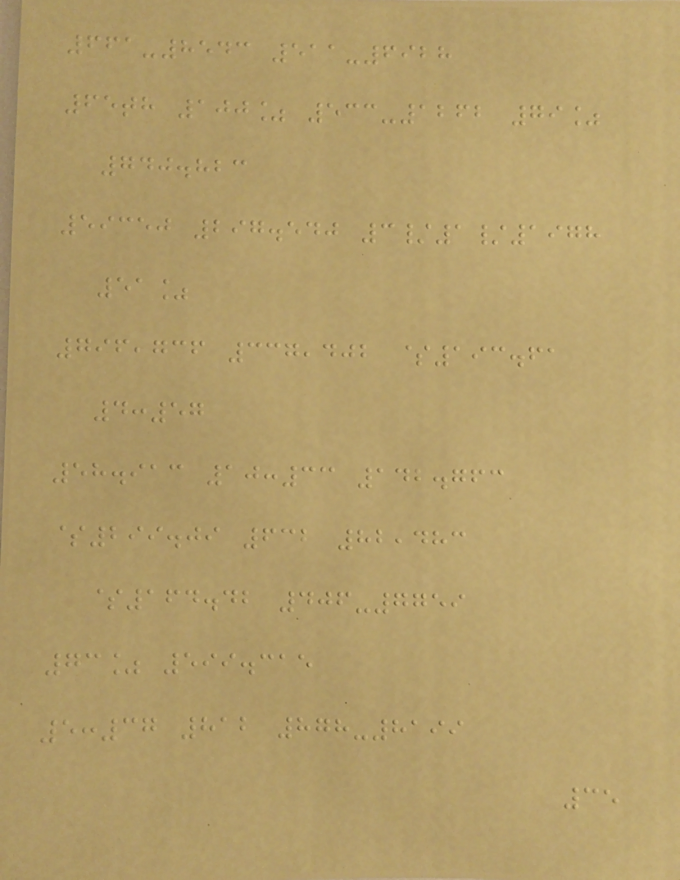661-8543 511-6928
65th 100% 533-1262 79%
740.823
59350 297.540 3/1/1978
51%
796,736 337,402 $193.61
4:57
58.913 10:33 142.763
$299.09 632 82,483
$164.42 406-7759
73% 599.315
5:37 812 878-8199
35
